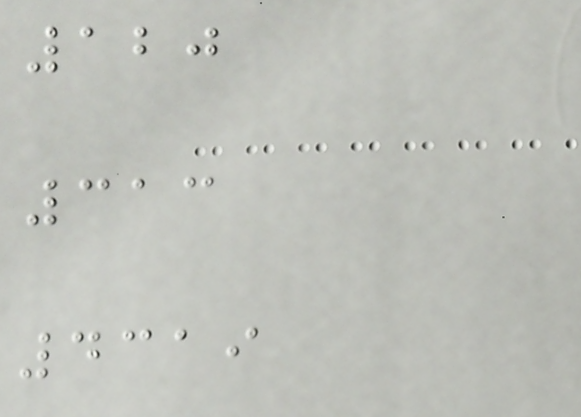120
313
4319
